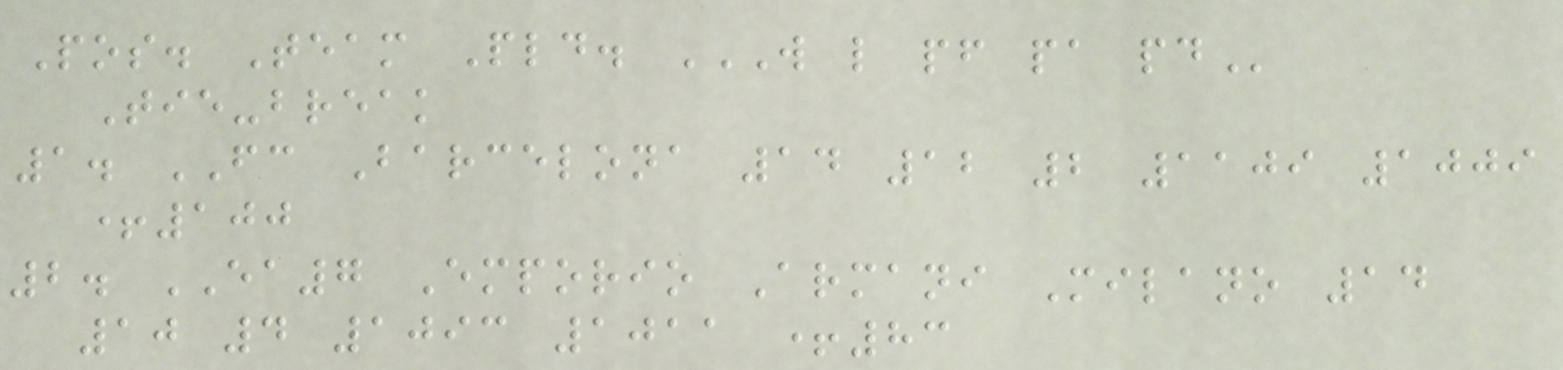Pos. Team Pld. W L PF PA PD
Tie-break
1. FC Barcelona 14 12 2 1109 1009
+100
2. EA7 Emporio Armani Milano 14
10 4 1093 1011 +83
